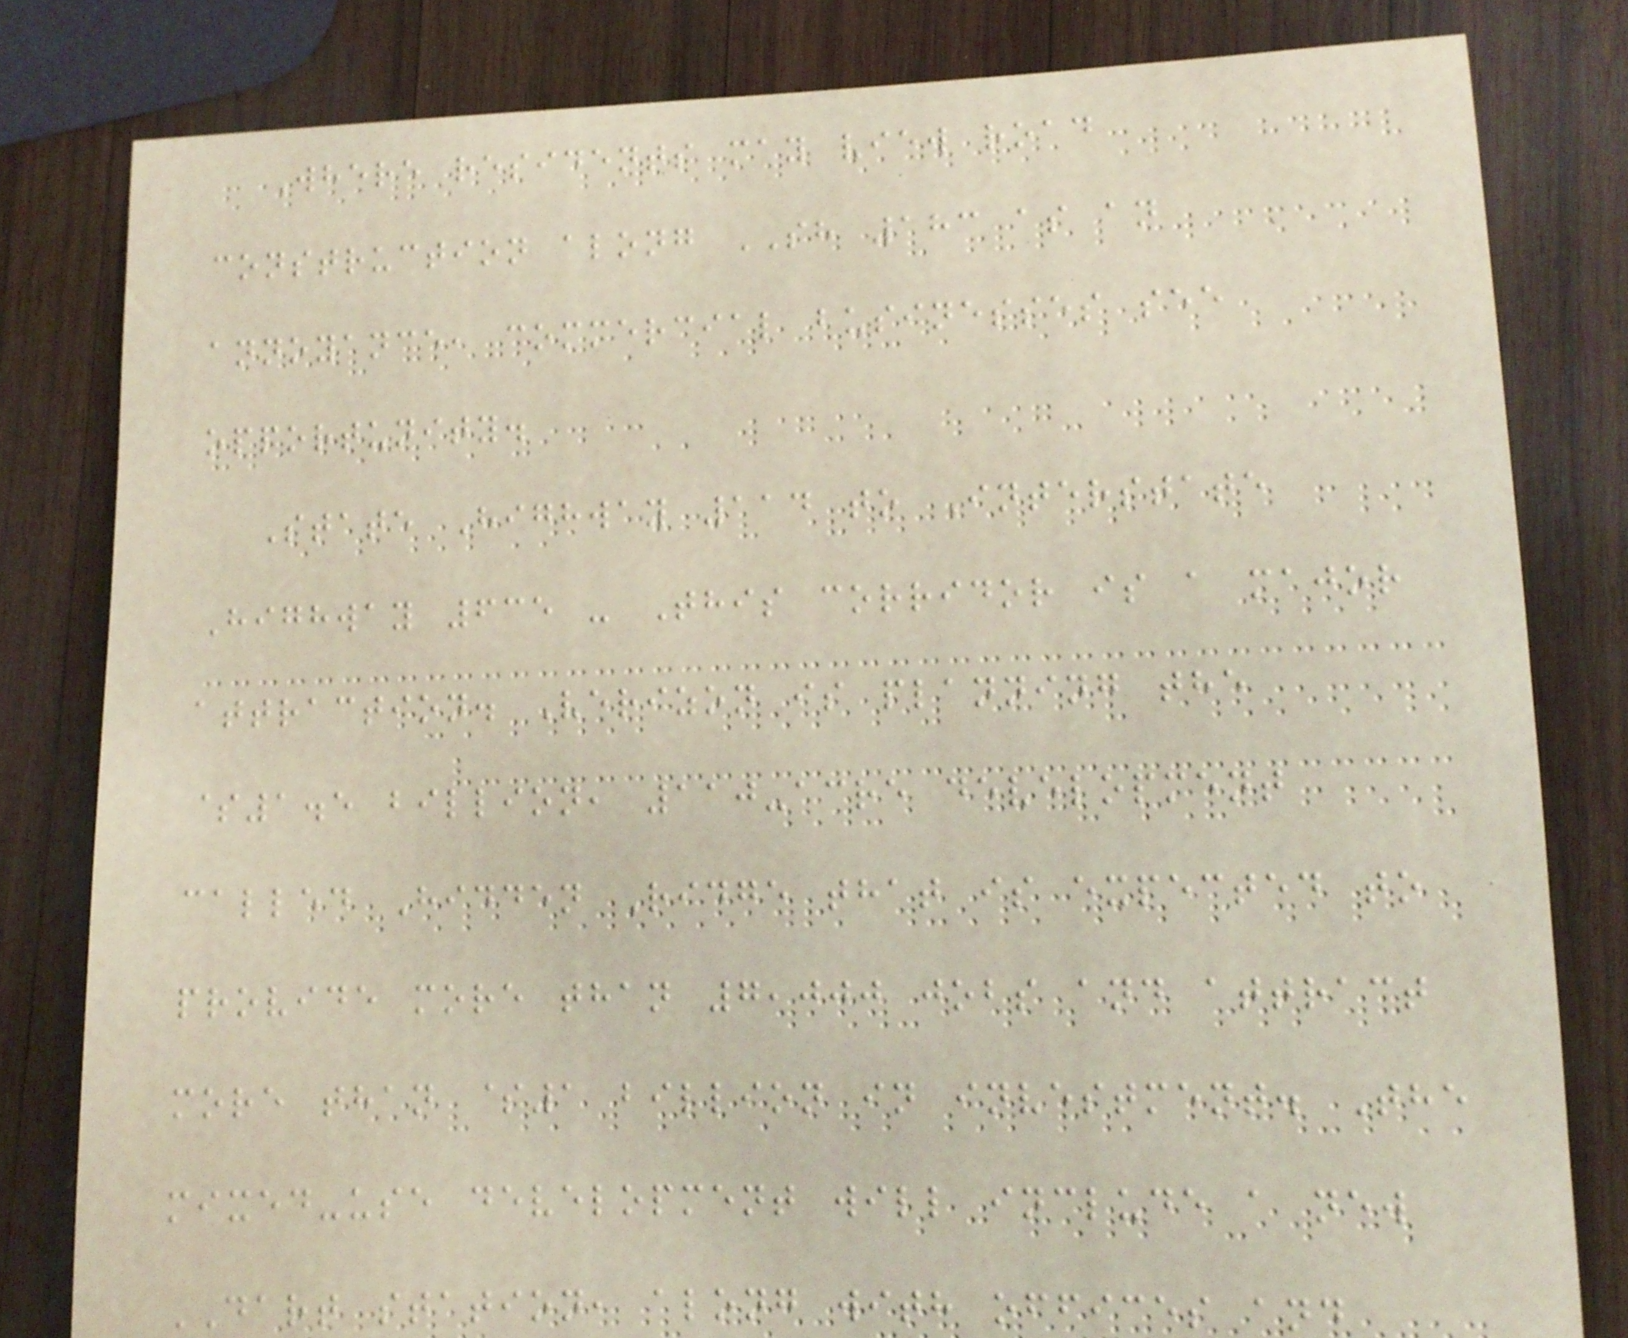Where residents may view road
construction along SH 183 as an
annoyance, commercial businesses see
opportunity.
State Highway 114 to Interstate
Highway 635 - This corridor is a major
attraction. Verizon is planning the
$1.5 billion, 110-acre development
called Hidden Ridge that is expected to
provide more than 7,000 jobs and attract
more than $1 billion in investment. The
mixed-use development will include a new
DART station, along with offices and
